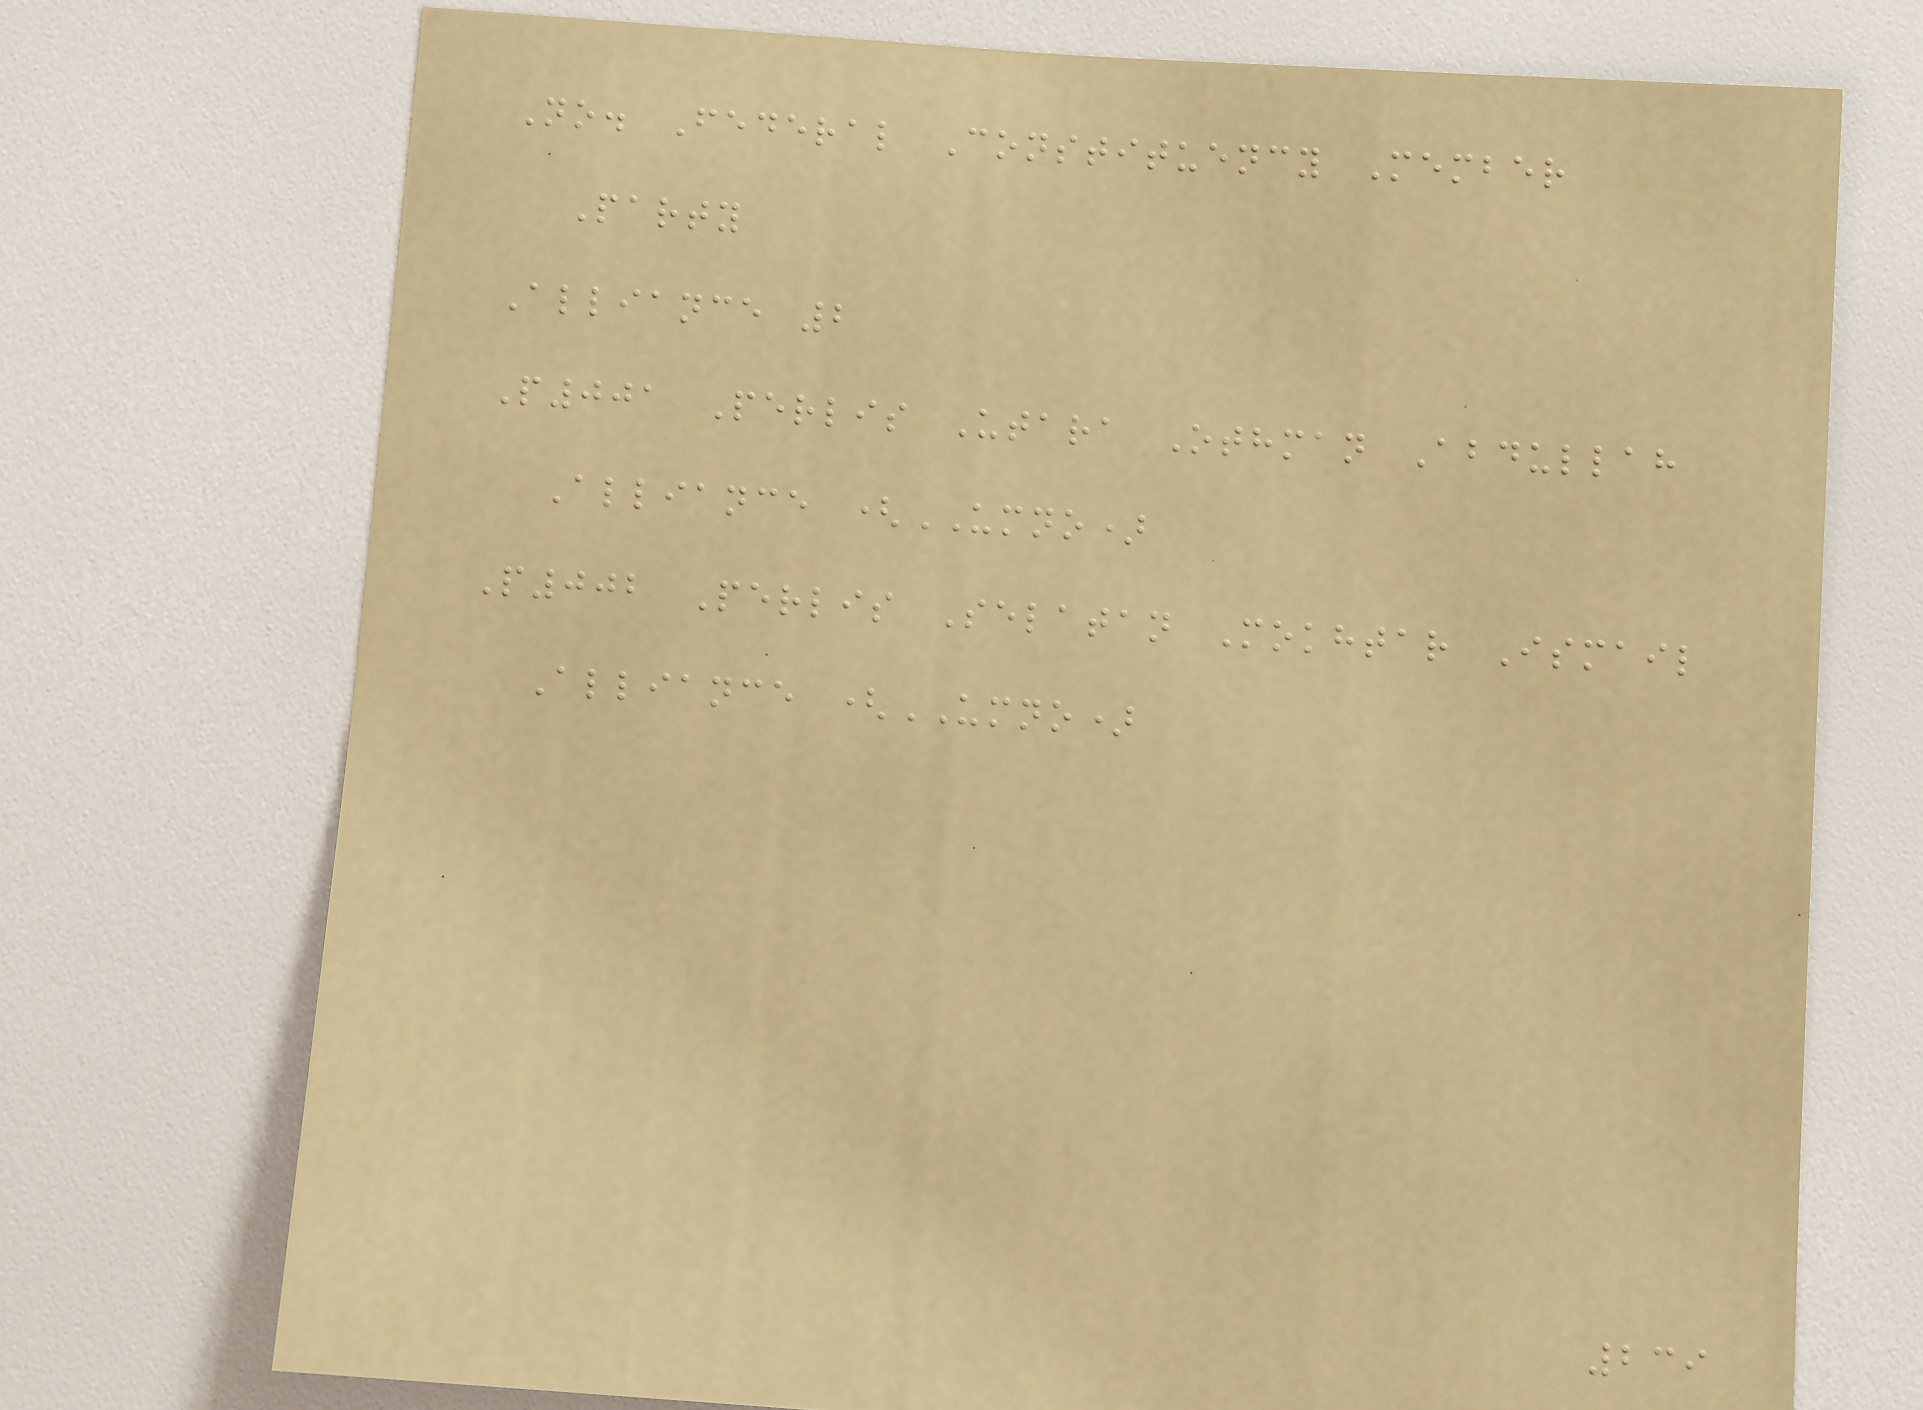No. Federal Constituency Member
Party
Alliance 2
P001 Perlis Utara Othman Abdullah
Alliance (UMNO)
P002 Perlis Selatan Mokhtar Ismail
Alliance (UMNO)
239
